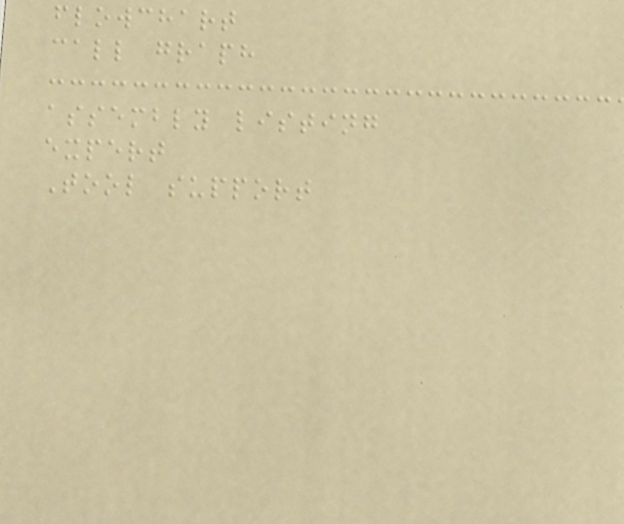flowchart
call graph
assembly listing
expert
Tool support
